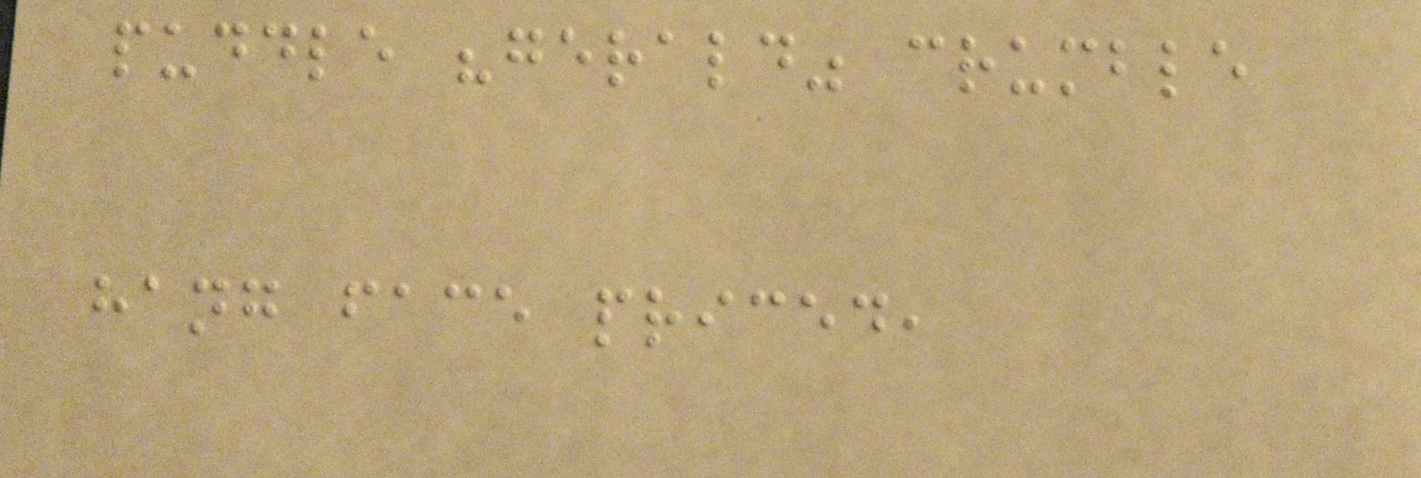puddle "gerald" crumble
hang face priced,
